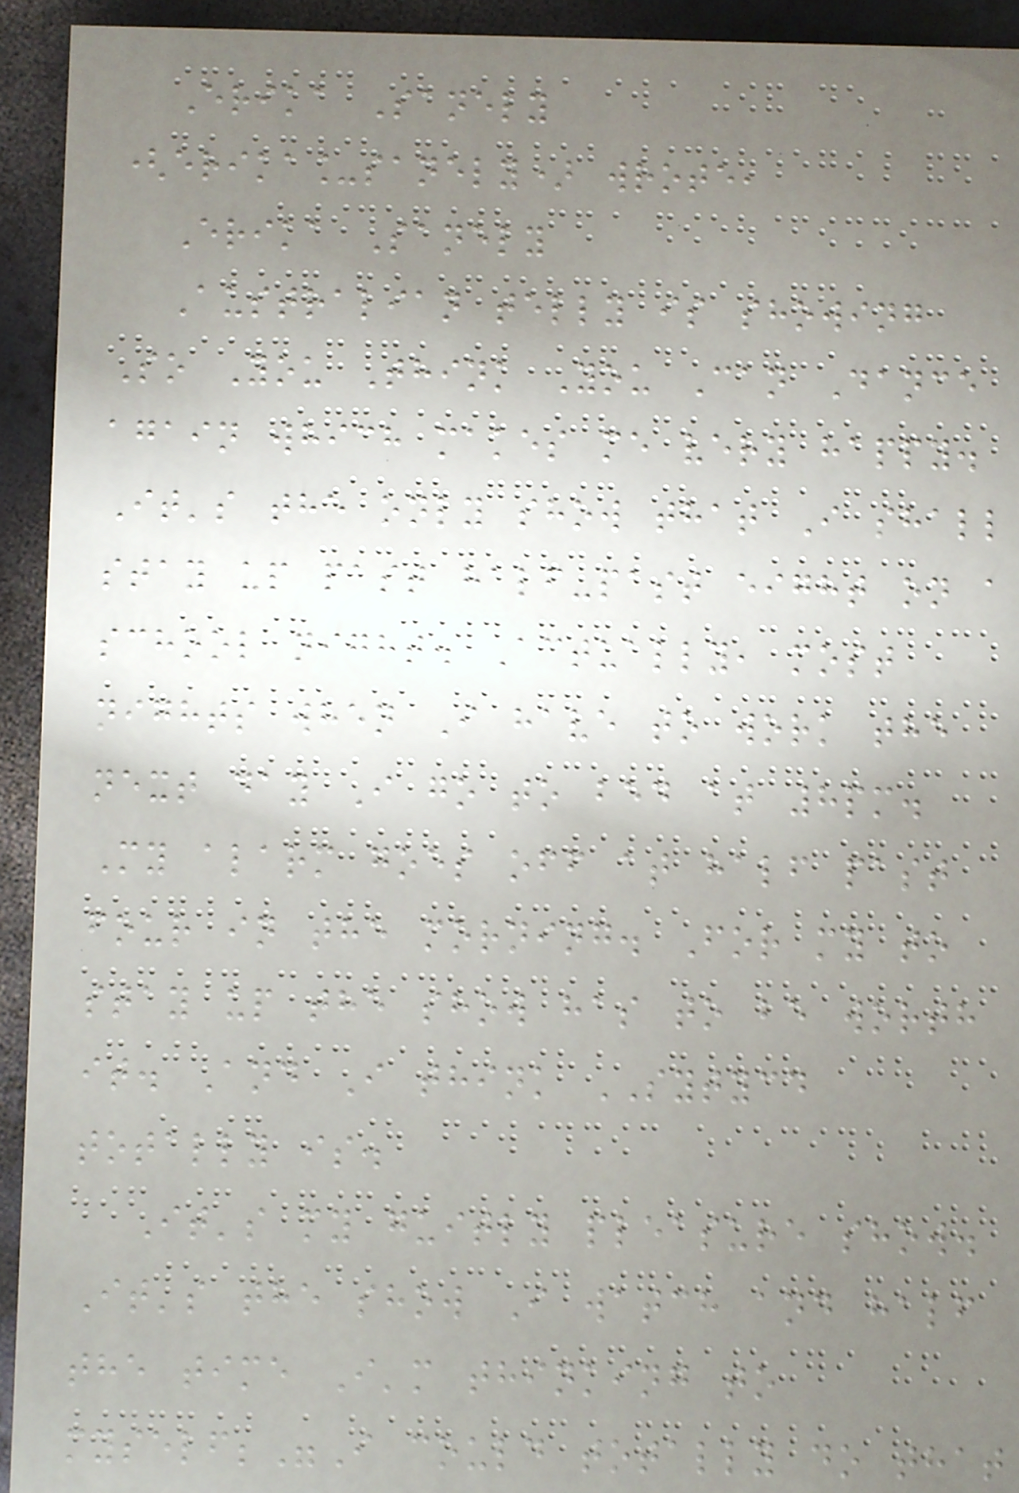Erika Sanely
(erika_sanely) wrote,
Erika Sanely
Australian telly is showing
So You Think You Can Dance
again which makes me very happy.
It's the only show that I shall
stay up past half-past eight on a
school night. Actually, most
nights when I have to work the
next day I go to bed at 8pm.
My alarm goes off at half past
four in the morning. For my to
stay up the show has to be worth
it. And I think SYTYCD
totally is.
It's my guitly pleasure show.
It's the show I watch and half
the time I'm thinking to
myself;"I could totally do that
